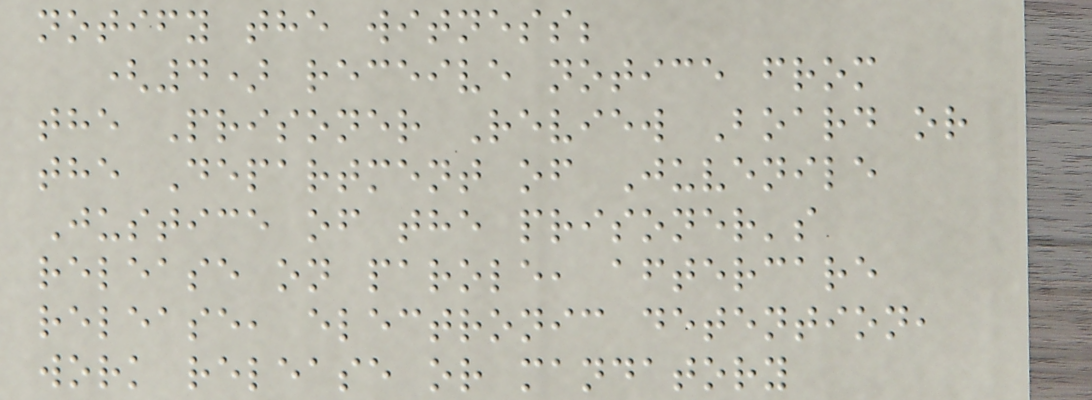notify the witness;
(4) receive notice from
the Prisoner Review Board or
the Department of Juvenile
Justice of the prisoner's
release on parole, aftercare
release, electronic detention,
work release or mandatory
